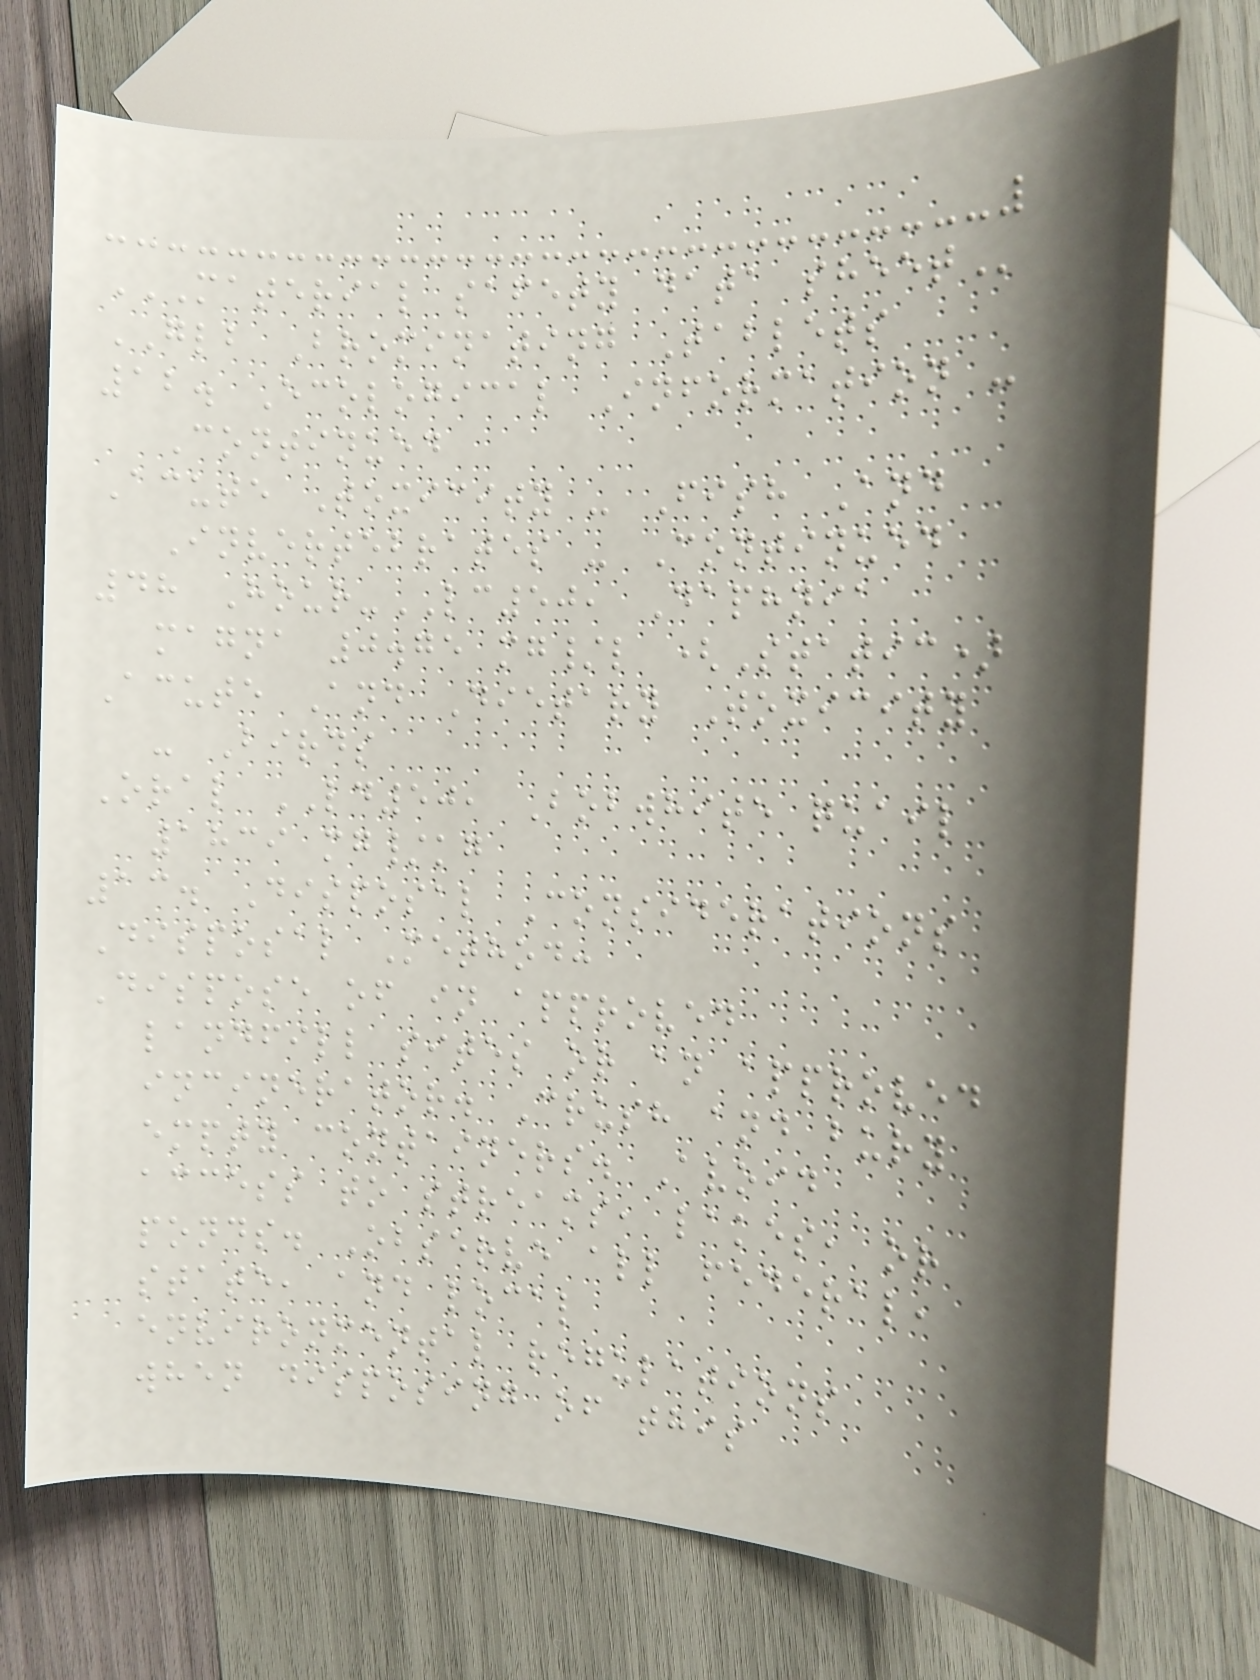MATERIAL SAFETY DATA SHEET
GLB Brominating Tablets
12. Ecological Information -
Continued
Acute Toxicity - Fish And
Invertebrates - Continued
48 Hour-LC50, Daphnia
magna 0.75 mg/l (Static)
Acute And Dietary Toxicity
- Birds
Oral LD50, Bobwhite quail
1839 mg/kg
13. Disposal Considerations
Disposal Method:
Dispose of in approved
landfill sites or an approved
incinerator. Crush and bury
empty containers. Avoid
access to streams, lakes, or
ponds. Observe all federal,
state, and local
environmental regulations
when disposing of this
